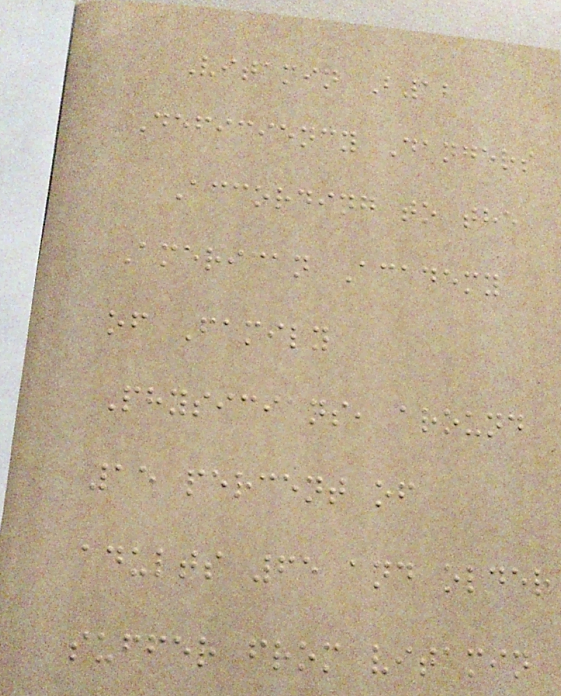Vitamin B12
Deficiency Dangers
According to the
American Academy
of Family
Physicians, around
15 percent of
adults 65 and older
suffer from vitamin
